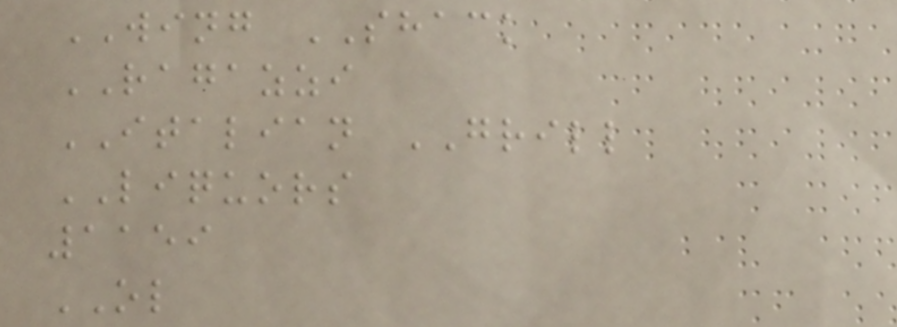WING SHACK
RAGAZZI
ITALIAN GRILL
LIQUORS
1159
OL
